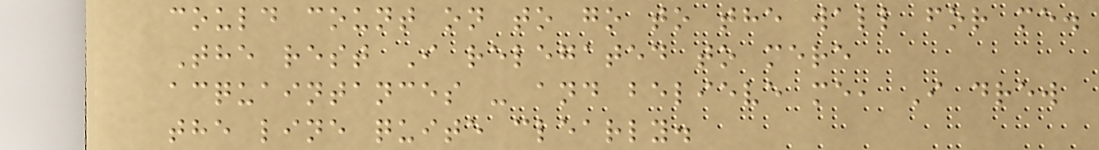could count on to go to the wall for me.
The rest I relegated to mere
acquaintances - and believe me, I drew
the line quite clearly.
